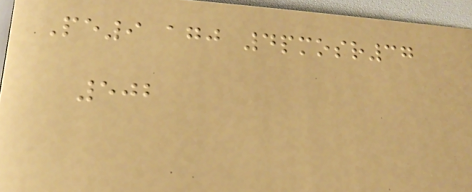Pe9 agj 4pmosr37
502
